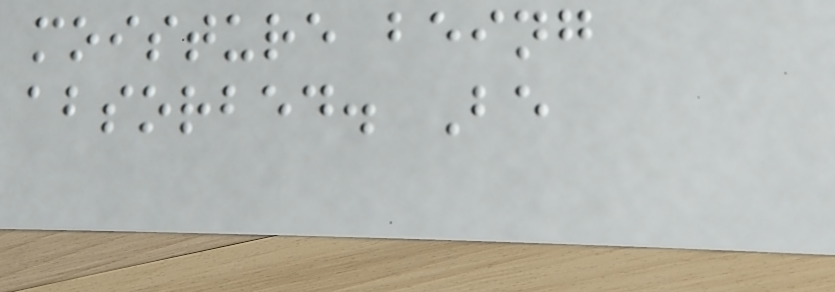moisture being
absorbed. Be
